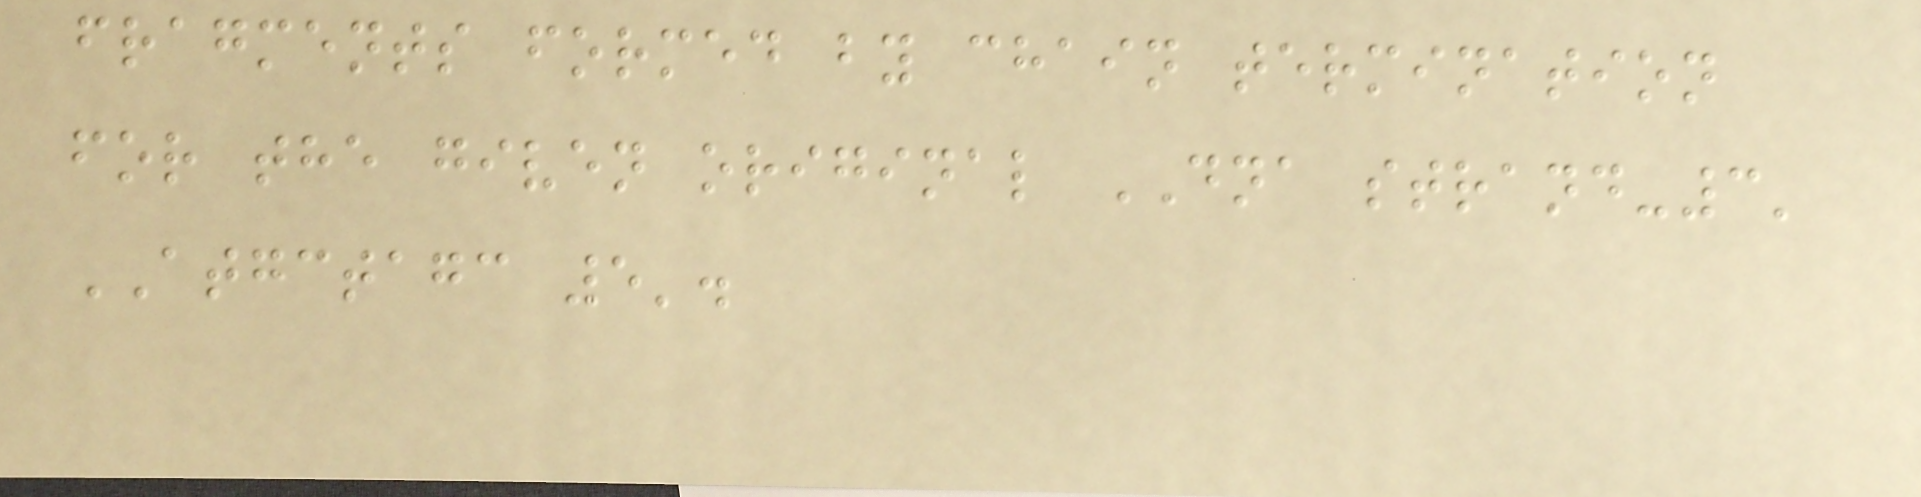fragments formed by chain termination
for the given original DNA strand-3'
ATGCTAGC 5'.
